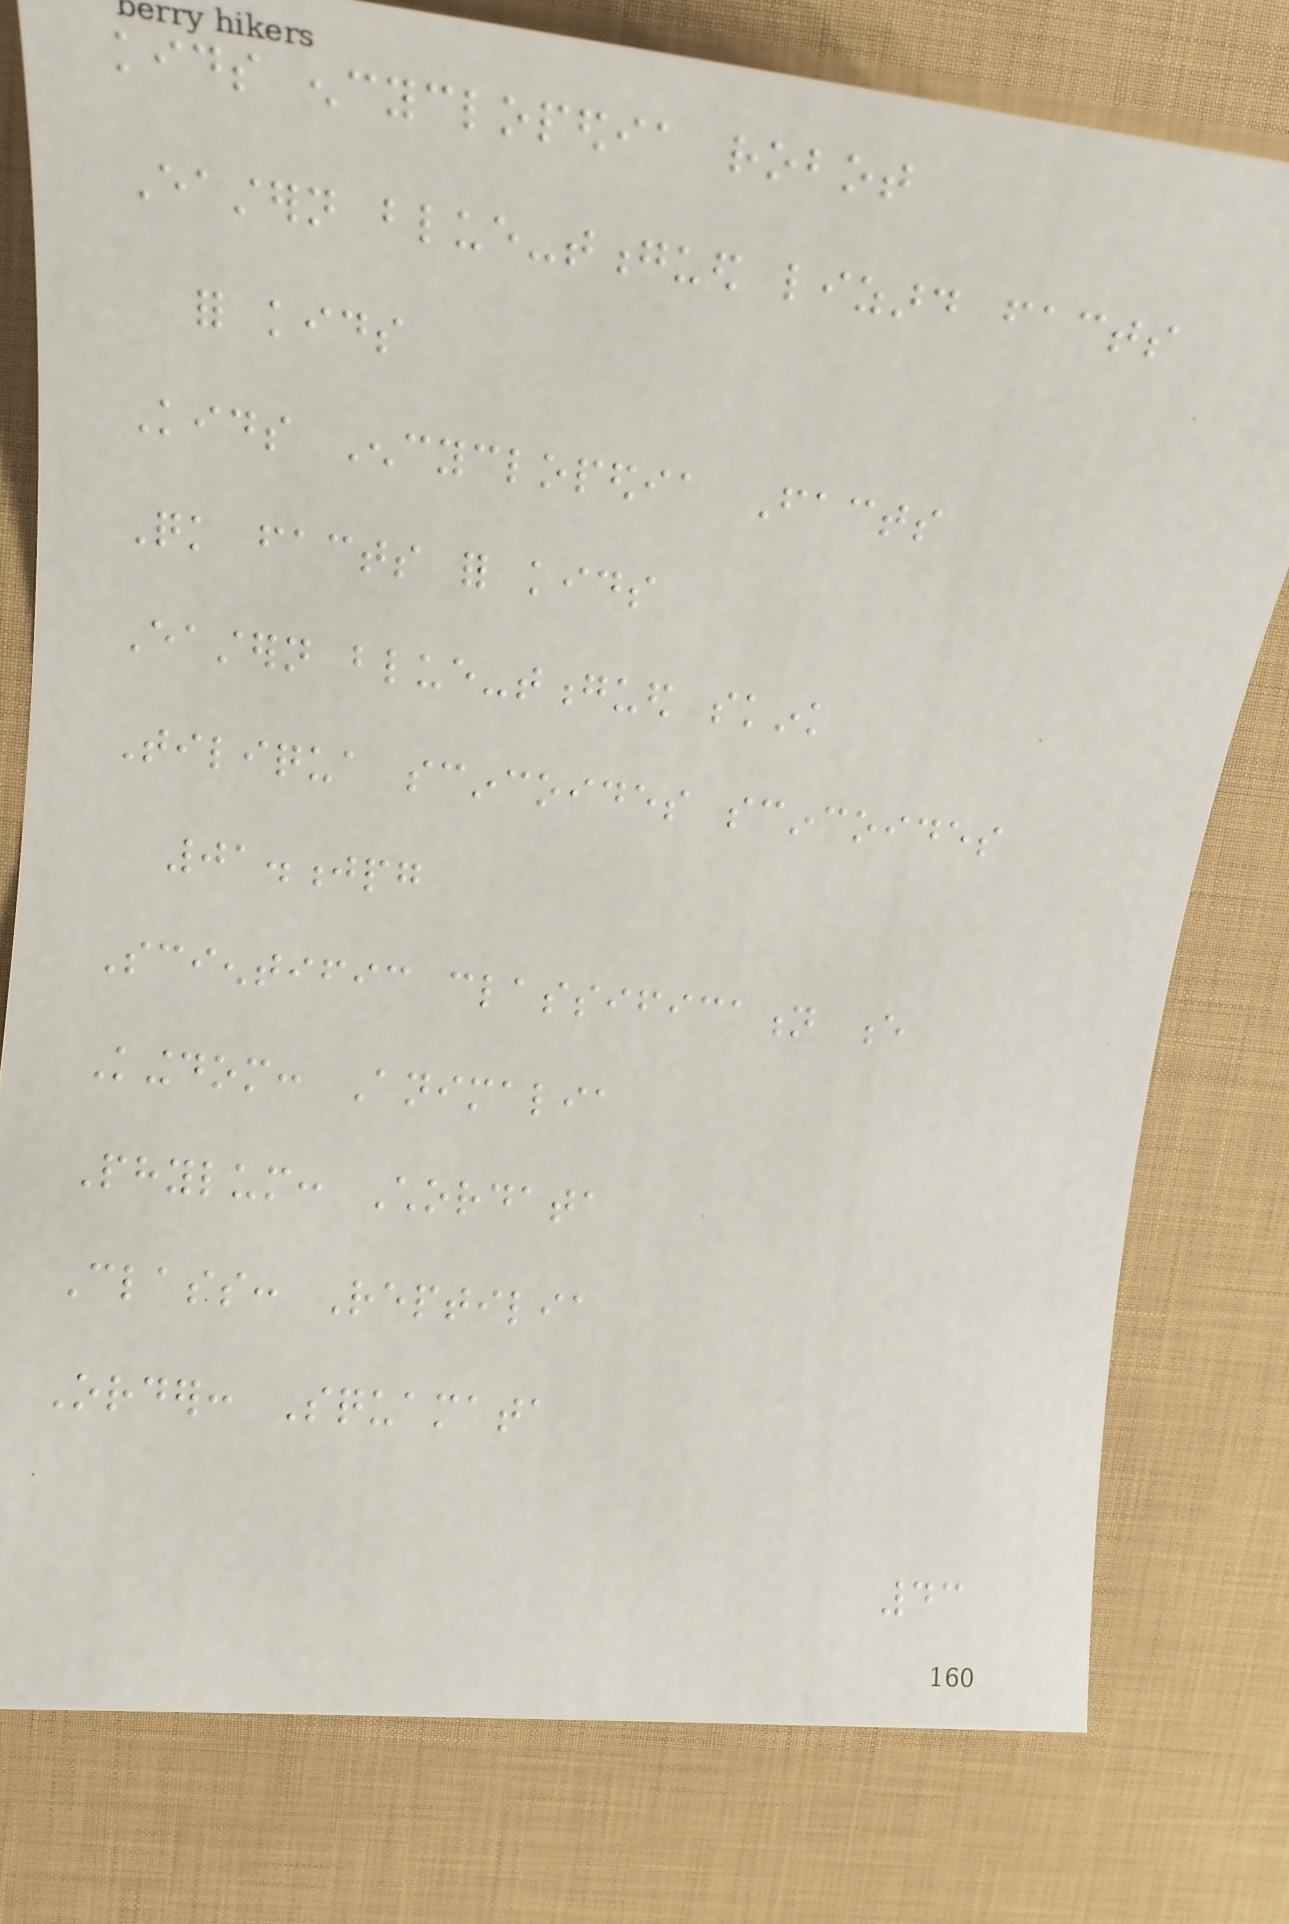kids encyclopedia robot
Eastern blue-tongued lizard facts
for kids
Kids Encyclopedia Facts
Quick facts for kids
Eastern blue-tongued skink
Tiliqua scincoides scincoides
01.jpg
Scientific classification e
Kingdom: Animalia
Phylum: Chordata
Class: Reptilia
Order: Squamata
43
